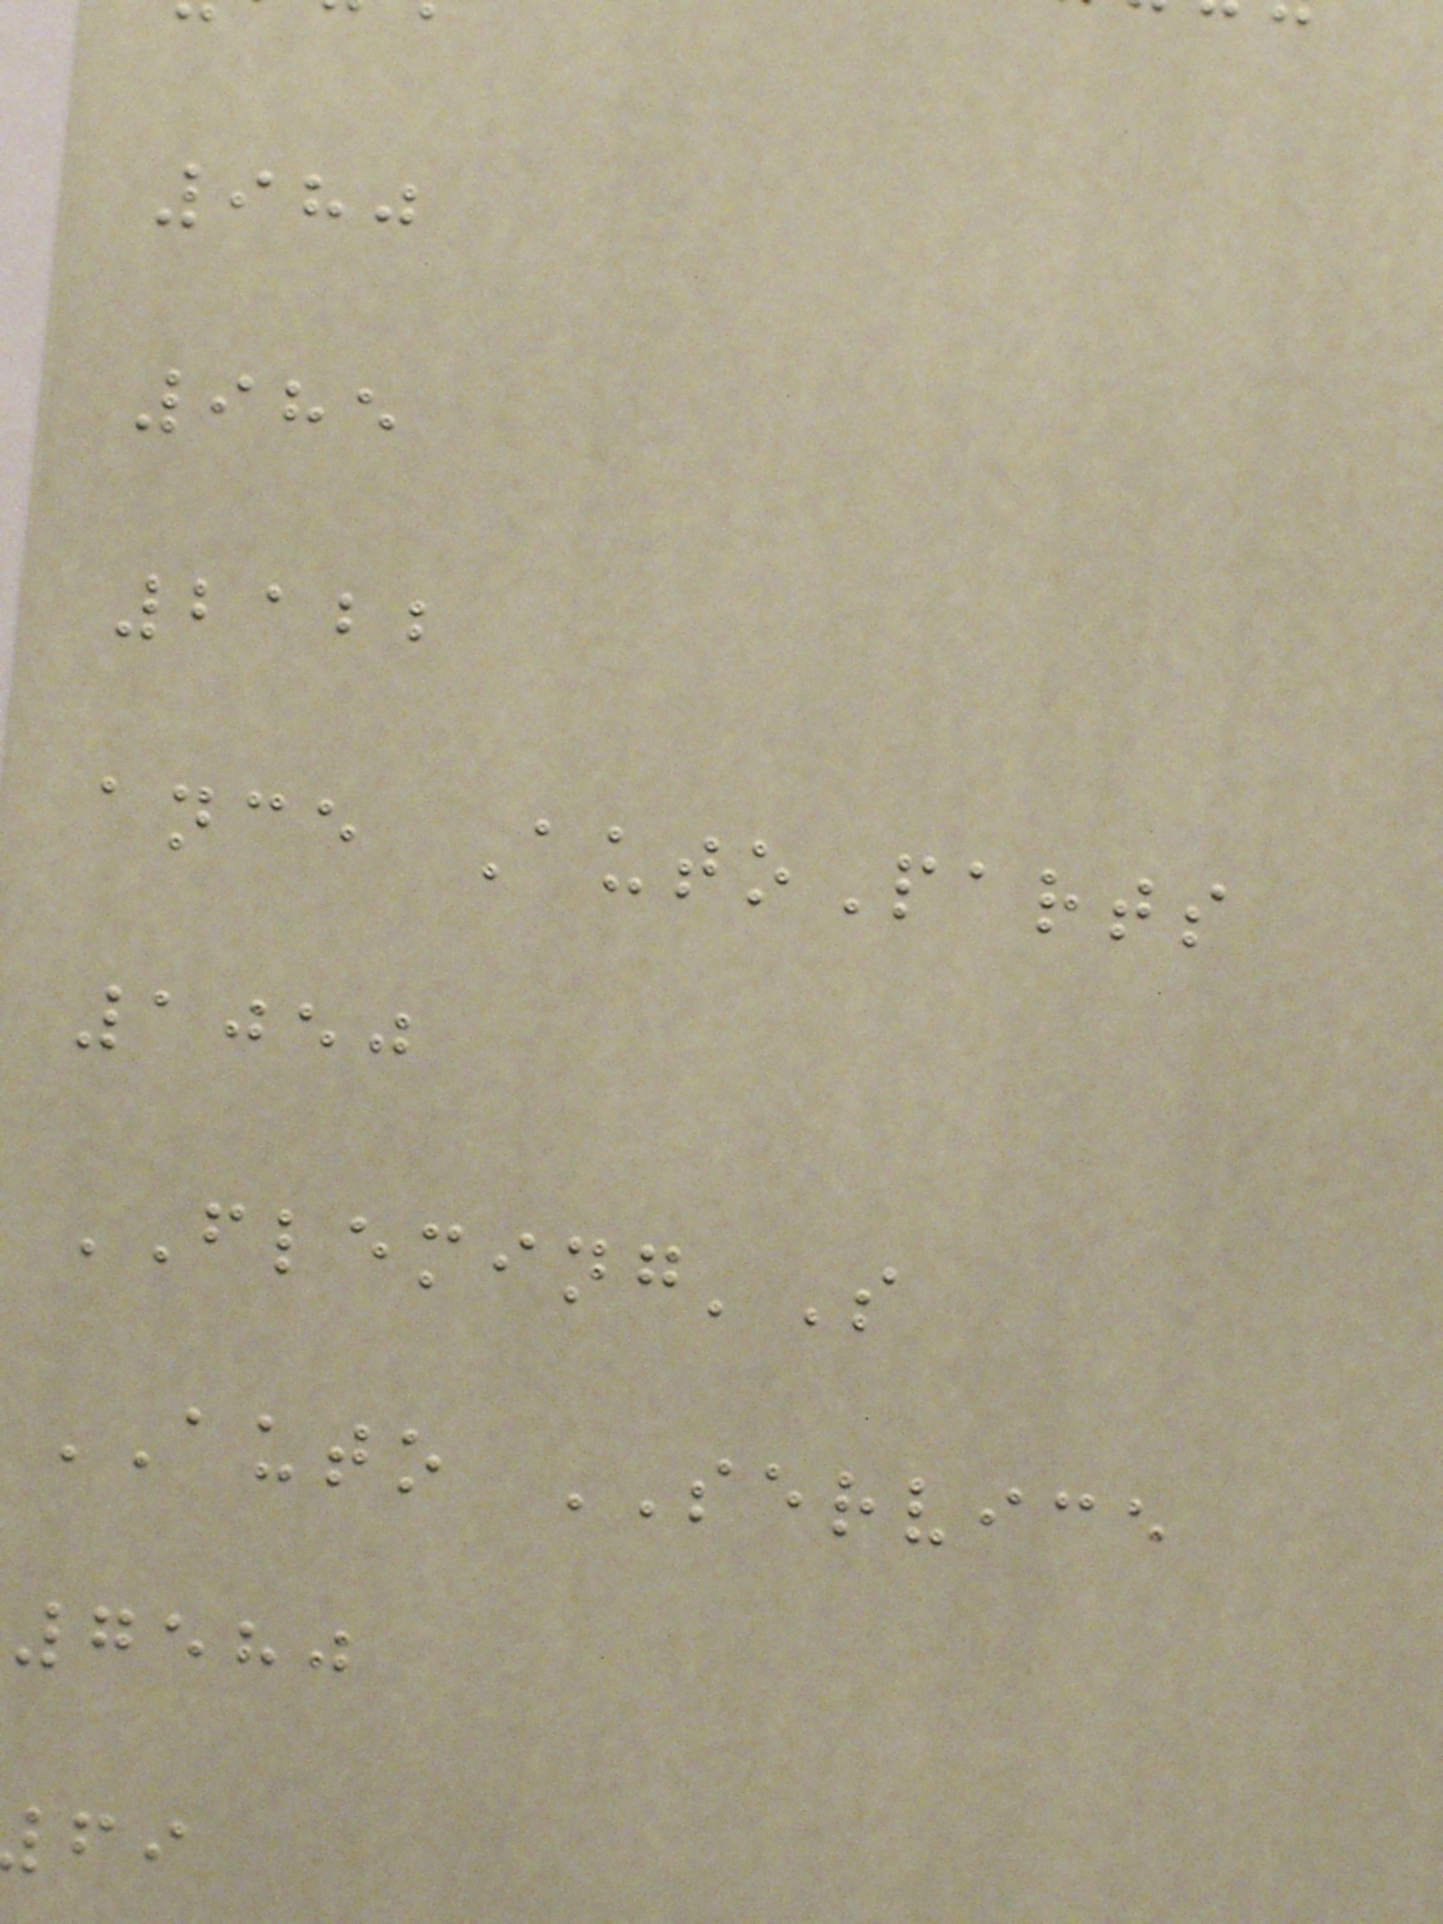980
985
2122
ance AutoParts
1050
FLEMING'S
AUTO SERVICE
7580
